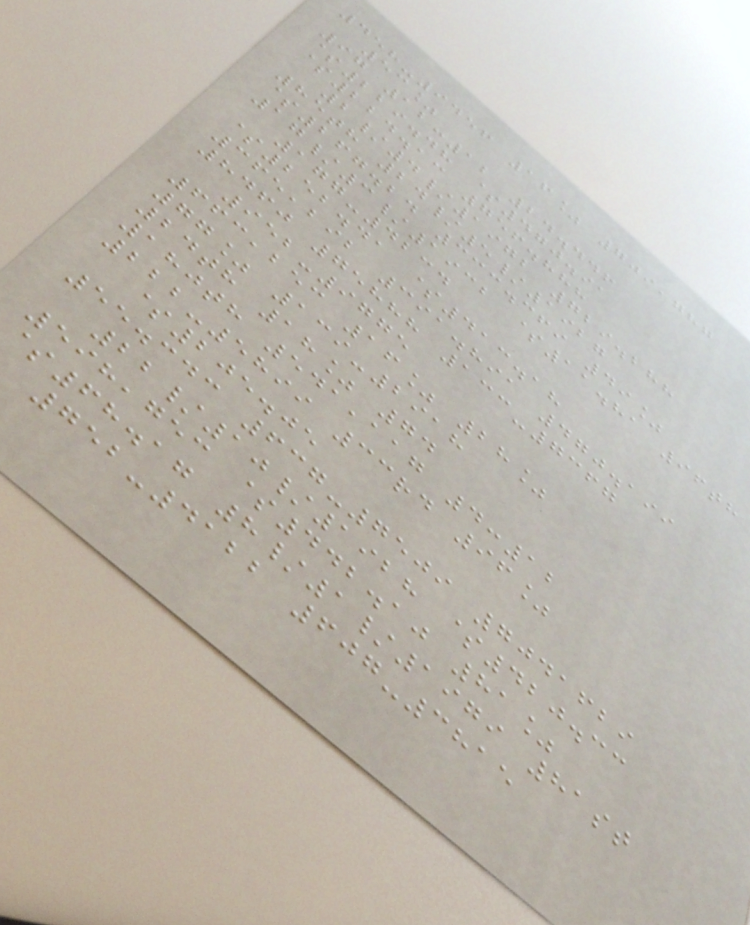458-9456 16% 709,787
53%
97 12:12 24.446
$229.48 $470.91
$224.13 756.888
2/4/1972 729.288
85th 24/5/1927
$267.24 333.369 49%
17/3/1932 $11.81 96th
177-4234
$252.41 $413.18
365,292 391.891 470.199
8460 75888 133-7367
952-9775
663,253 16% 28%
77% 139-2918
24th 18% 74
180th 541,117 4:12
222-5899 33rd 96%
$205.05
55.343 637-7509 7041629
22/10/1928 $420.33
598,753 $442.10 81%
$68.17 8/1/1979 81st
752-4122 607-3815
